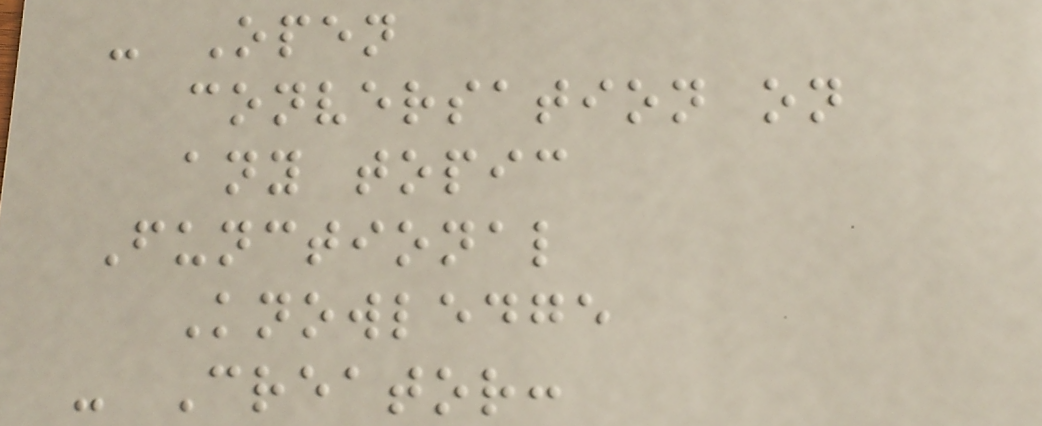- Open
conversation on
any topic
Functional
Knowledge
- Creator:
